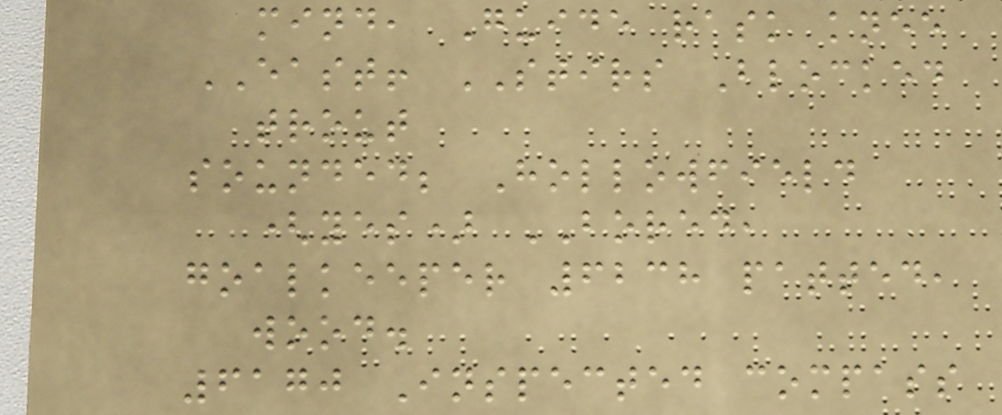mind, Guide rask knee
EAST! STIRS Blocked
trout
sounded; Hollowfield
(yes) BORED,
goalkeeper 6238 patted,
wood.
6170 Inspected compass
